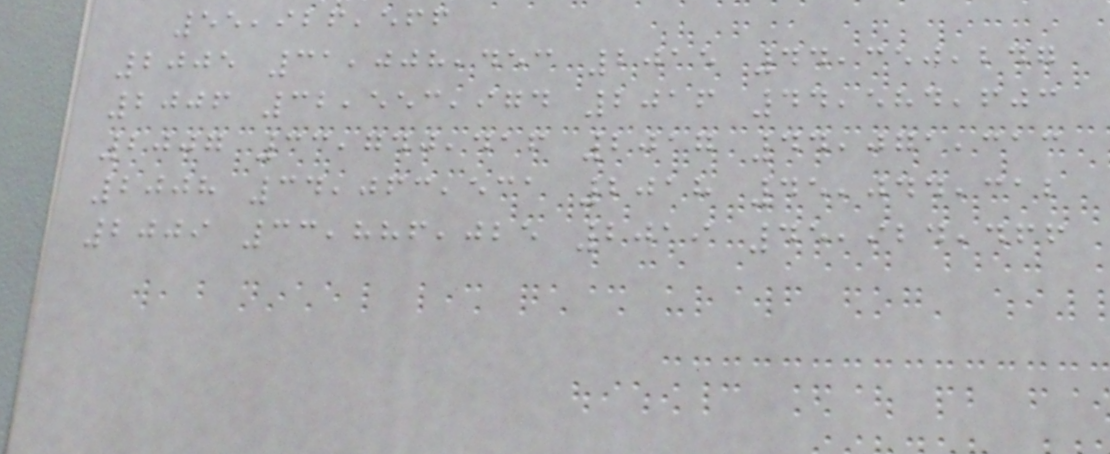55,926,566
2005 31,008,453 2015 44,350,247
2006 32,553,974 2016 44,584,603
2007 33,740,416 2017 44,071,313
2008 34,063,531 2018 45,044,312
2009 33,886,025 2019 45,924,466
